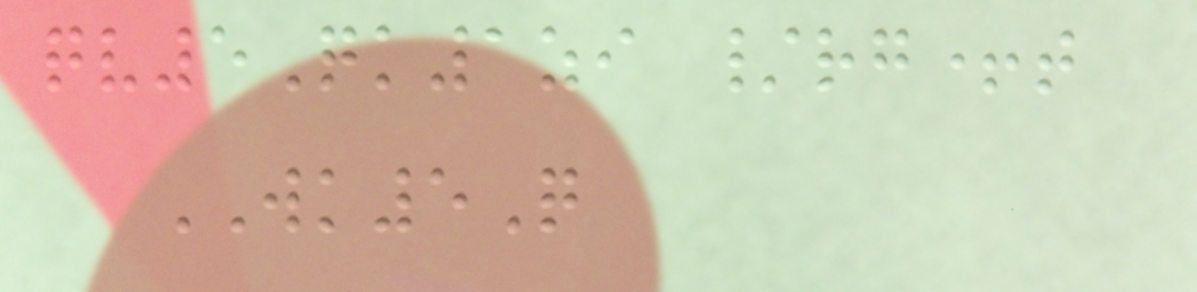qv5Qk1zi /rg+t
WK5Q
